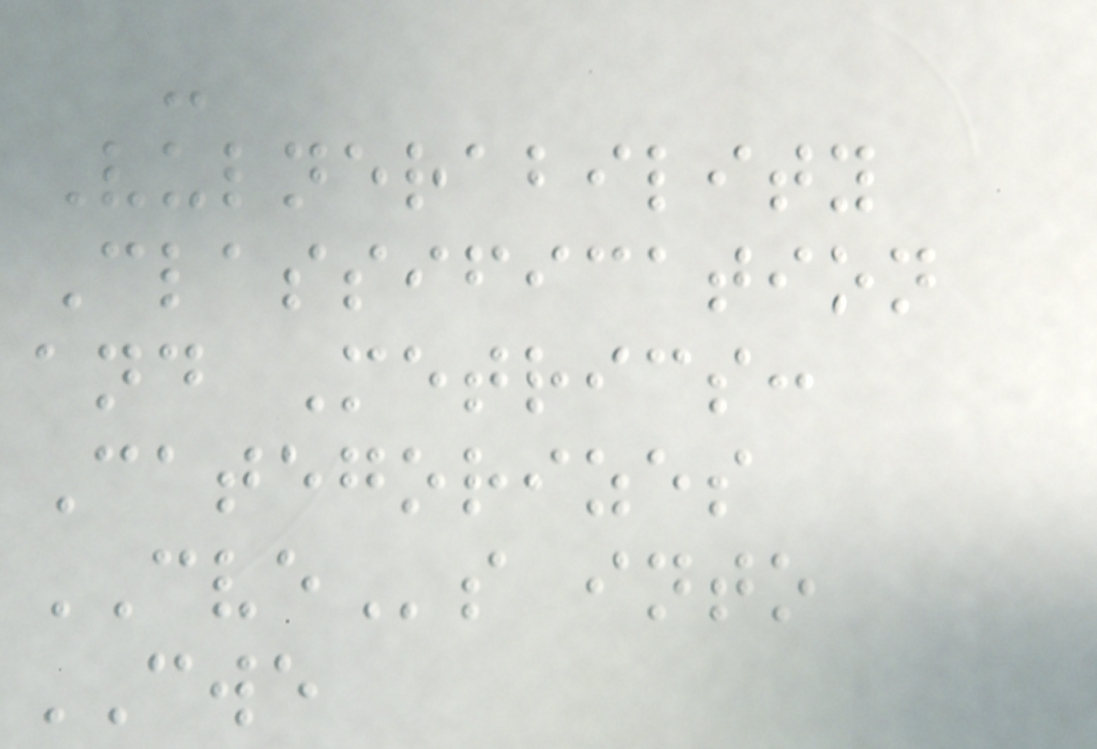-
Vulnerability
Classification
and Metrics:
Categorizes
CVEs into
CWE
